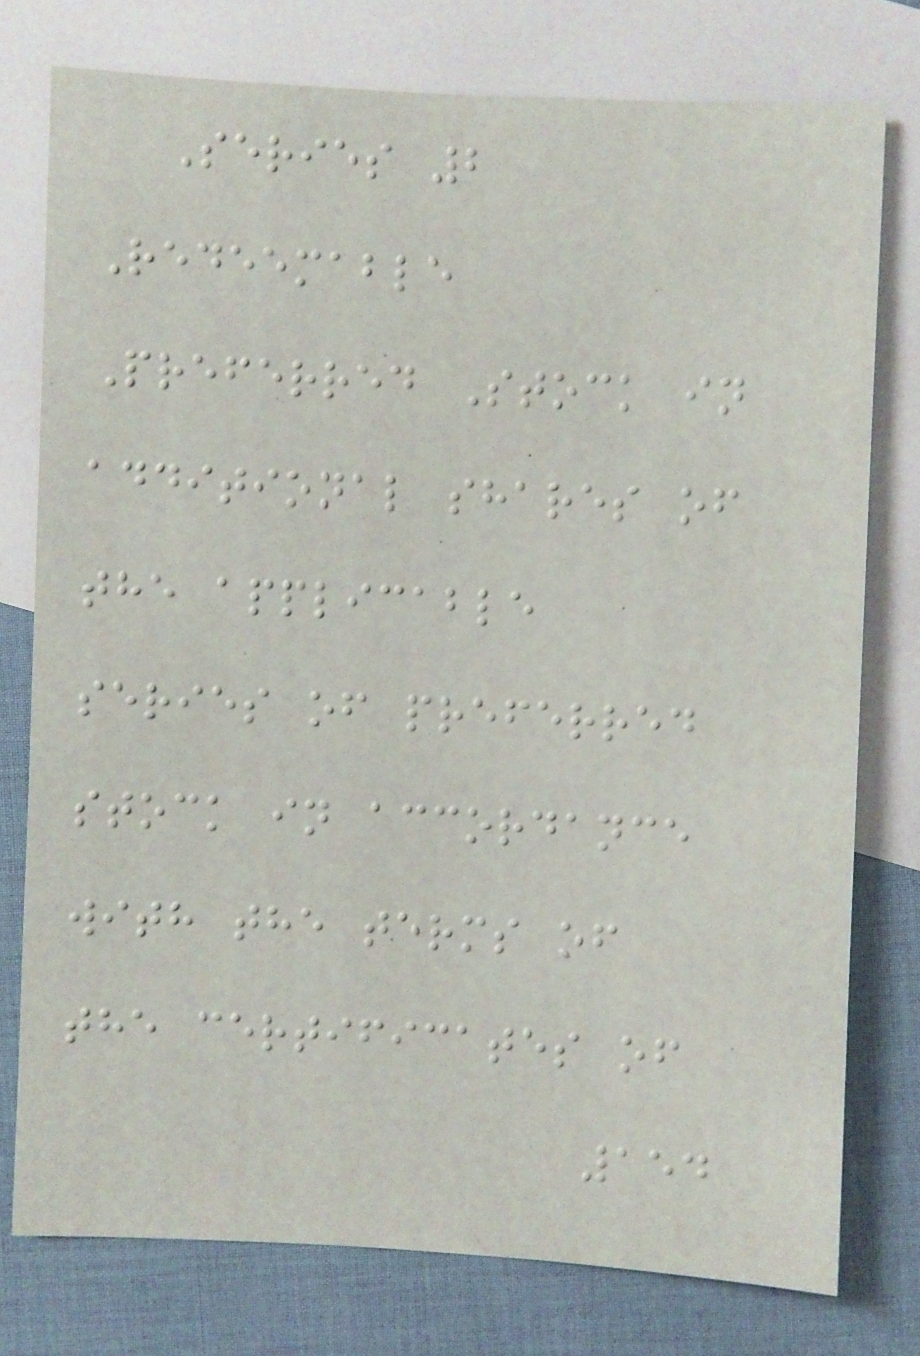Series 2
Redeemable
Preferred Stock in
additional shares of
the applicable
series of preferred
stock in accordance
with the terms of
the certificates of
154
